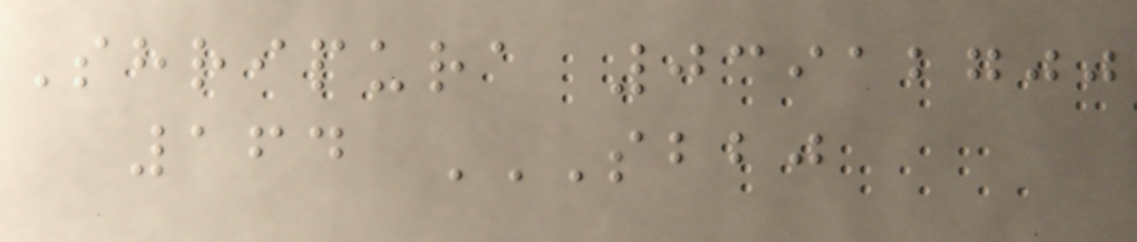Shripura 03912700
164 SBBJ
